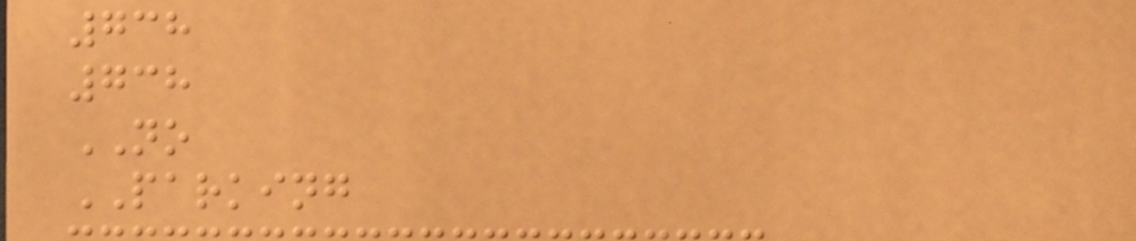738
738
NO
PARKING
